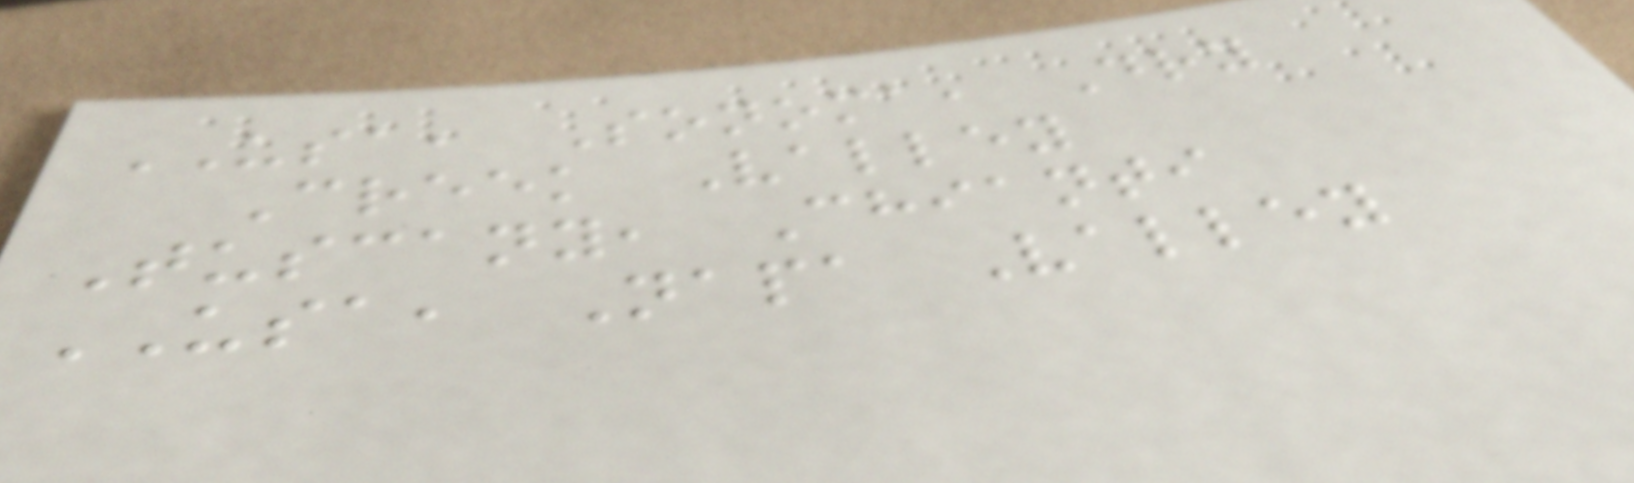USA, Sonoma, Dry
Creek Valley
Tuscany, Chianti
USA, Napa Valley
